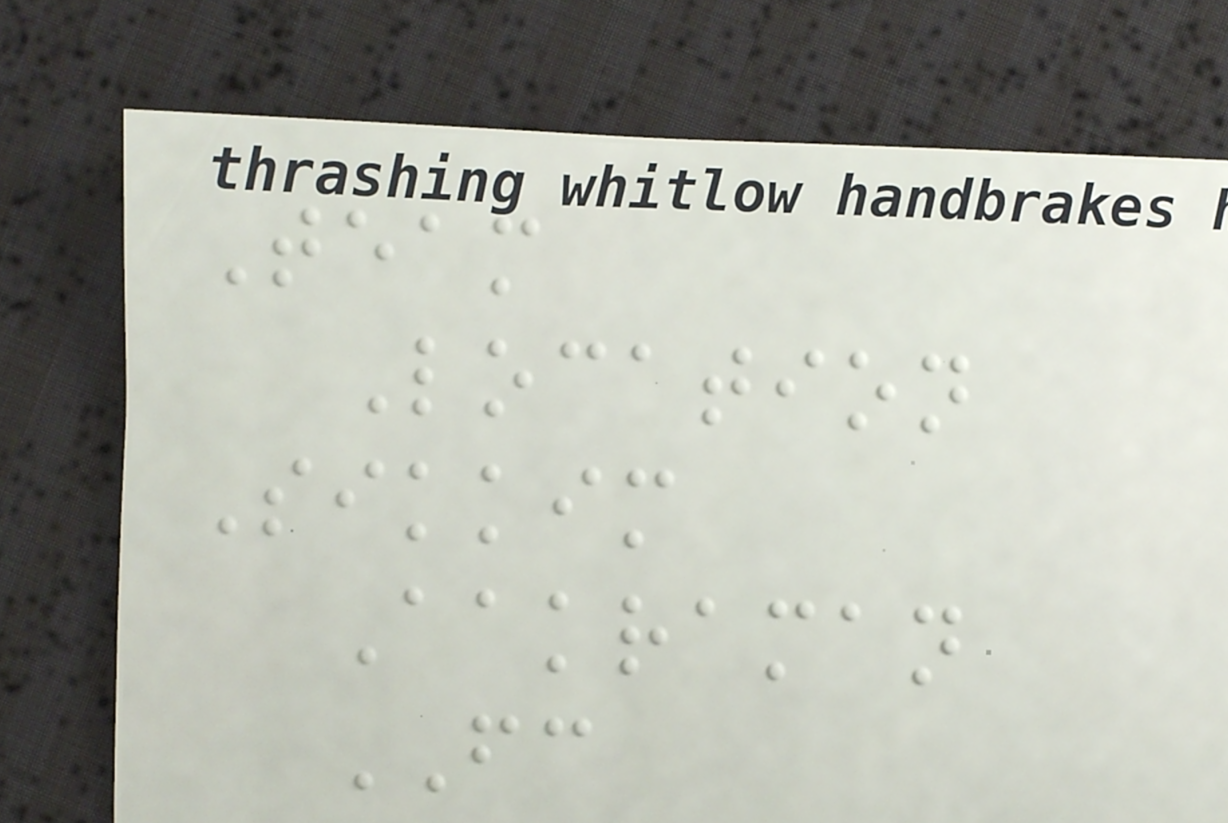Team
Location
Sikkim
Aakraman
FC
